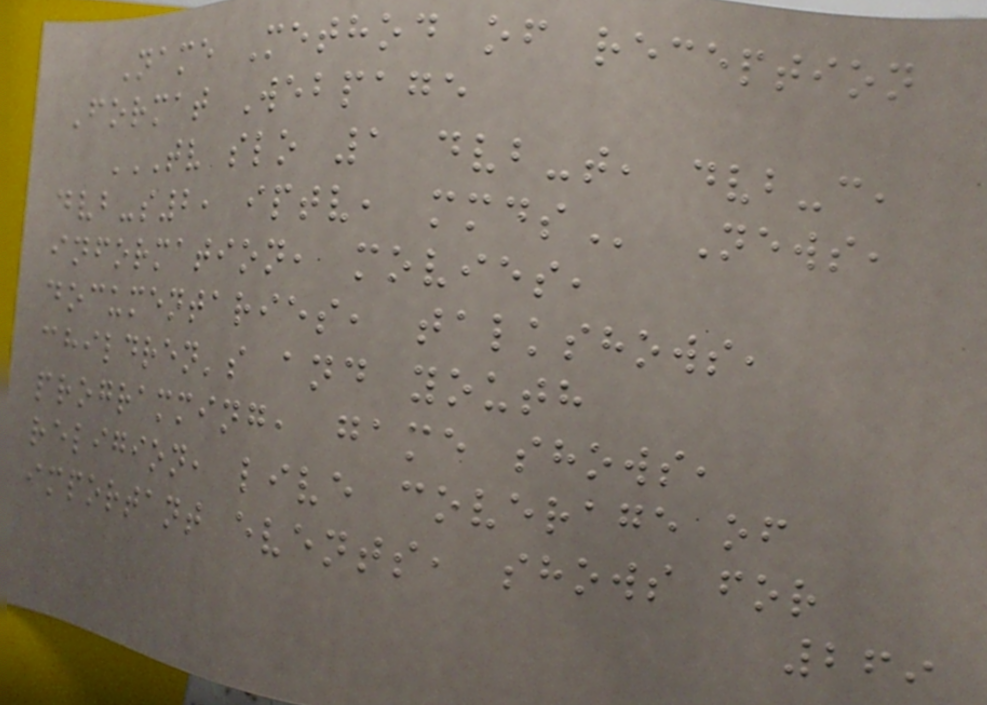Name Method of reception
Format Webpage
TV SLO 1 DVB-T, DVB-C,
DVB-S2, IPTV, MMDS News,
information, movies,
documentaries, talkshows,
children's and youth
programming, game shows,
religion, live coverage of
important events, shows for
269
